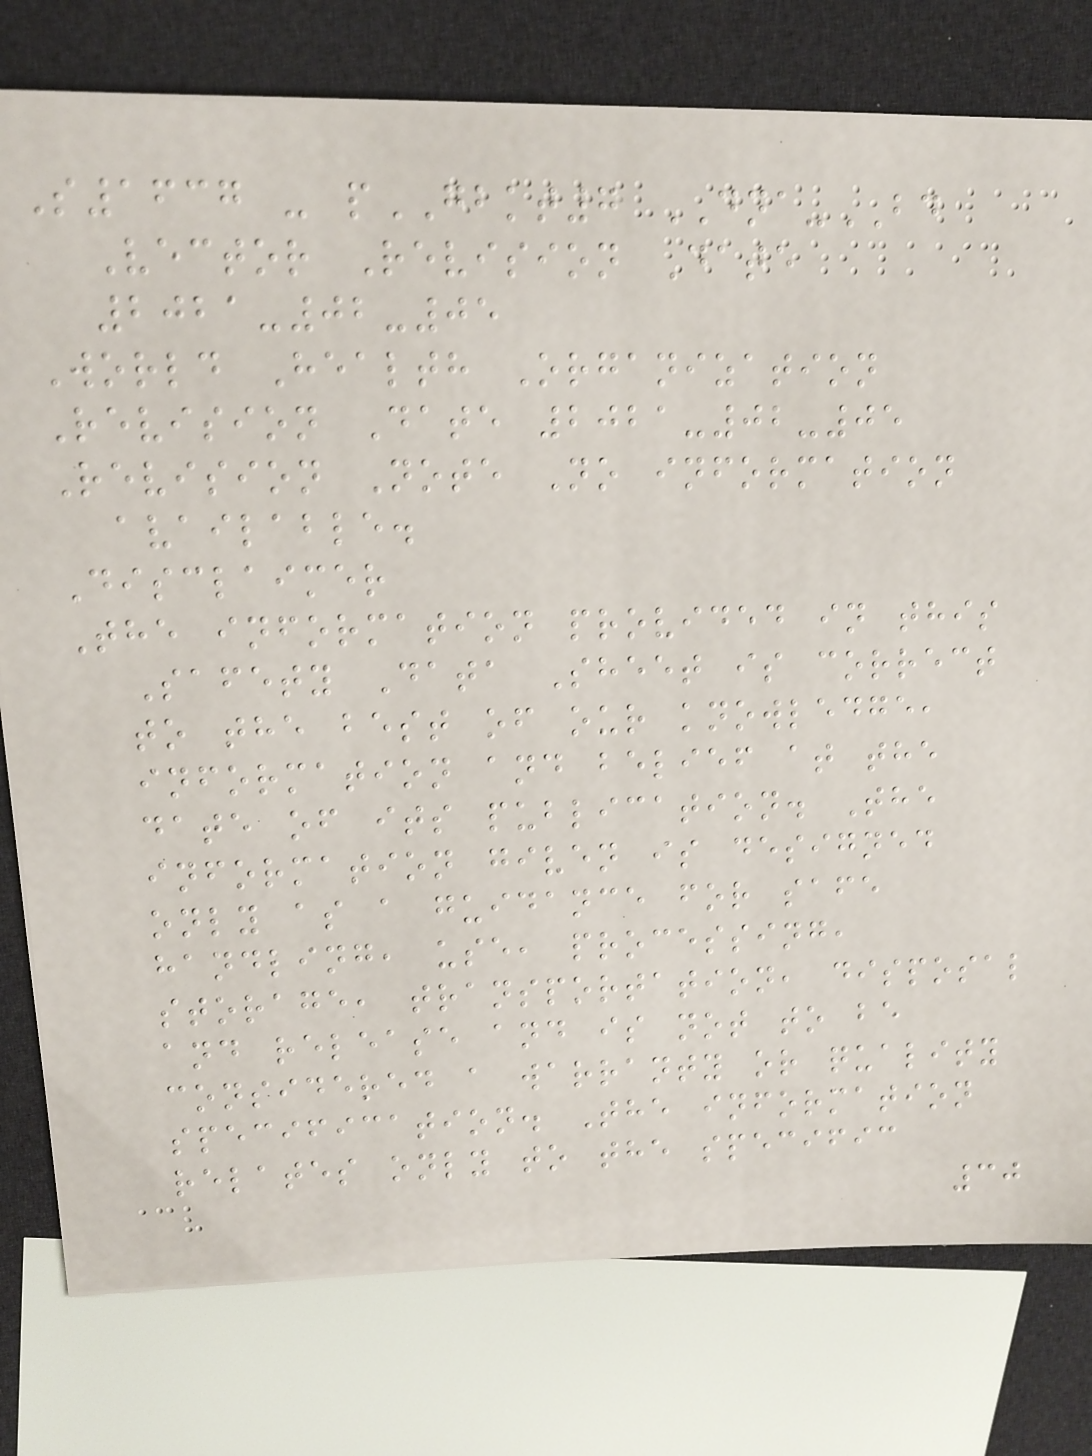S1637 - pGBKT7 DNA-BD
Vector Revision Date
2021-02-05
World Health Organization
Revision Date 2021-02-05
Revision Note No information
available.
Disclaimer
The information provided in this
Safety Data Sheet is correct
to the best of our knowledge,
information and belief at the
date of its publication. The
information given is designed
only as a guidance for safe
handling, use, processing,
storage, transportation, disposal
and release and is not to be
considered a warranty or quality
specification. The information
relates only to the specific
30
